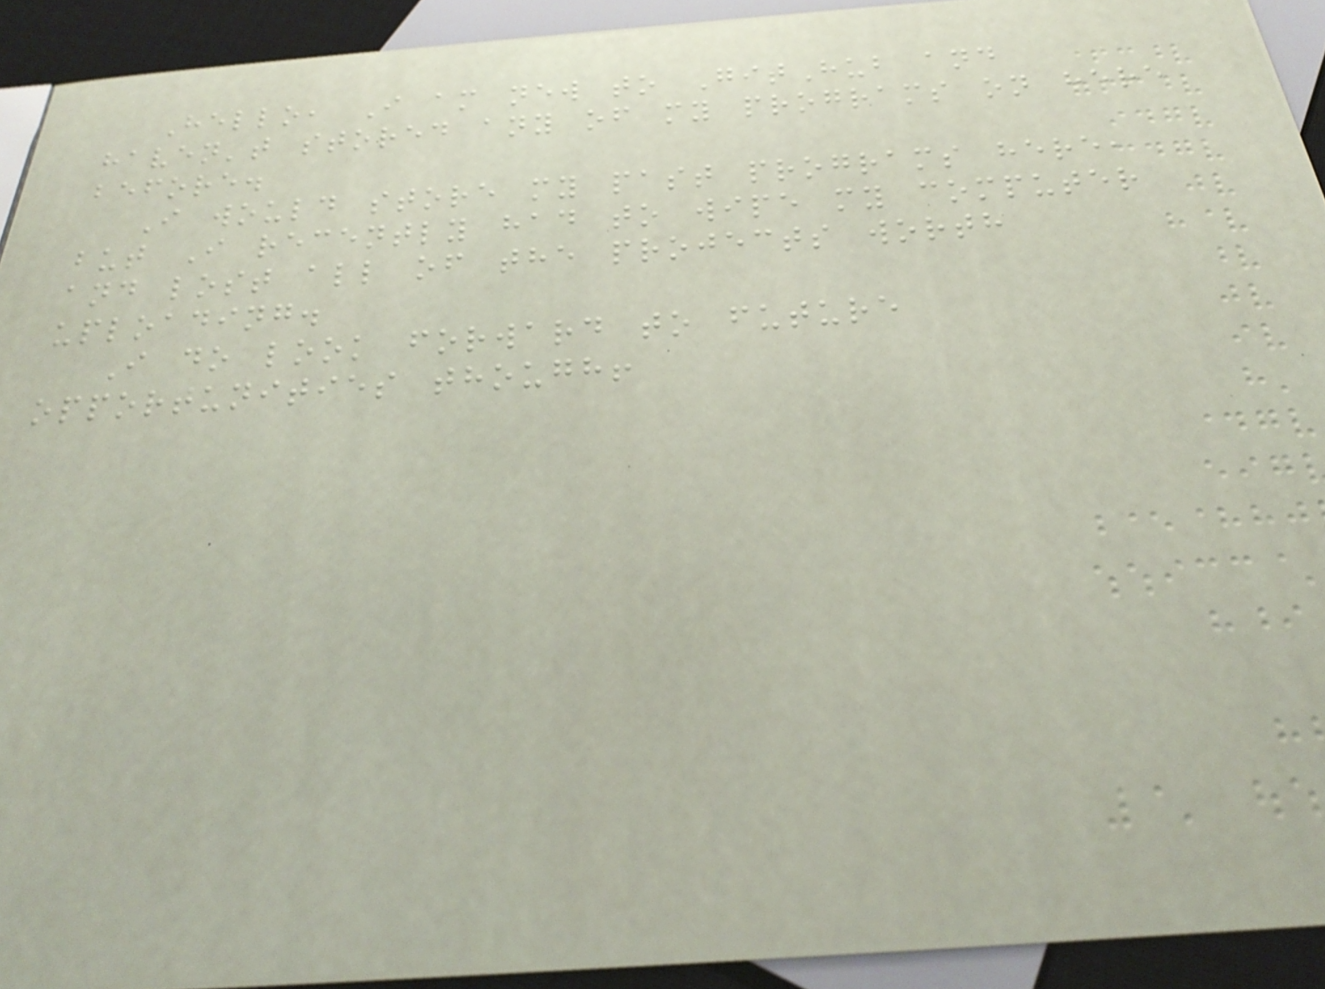Hello, I am new to GitHub and
haven't stored any of my programs on here
before.
I would store my past programs here,
but I recently had to wipe my computer
and lost all of the projects worth
uploading.
I do look forward to future
opportunities though!
